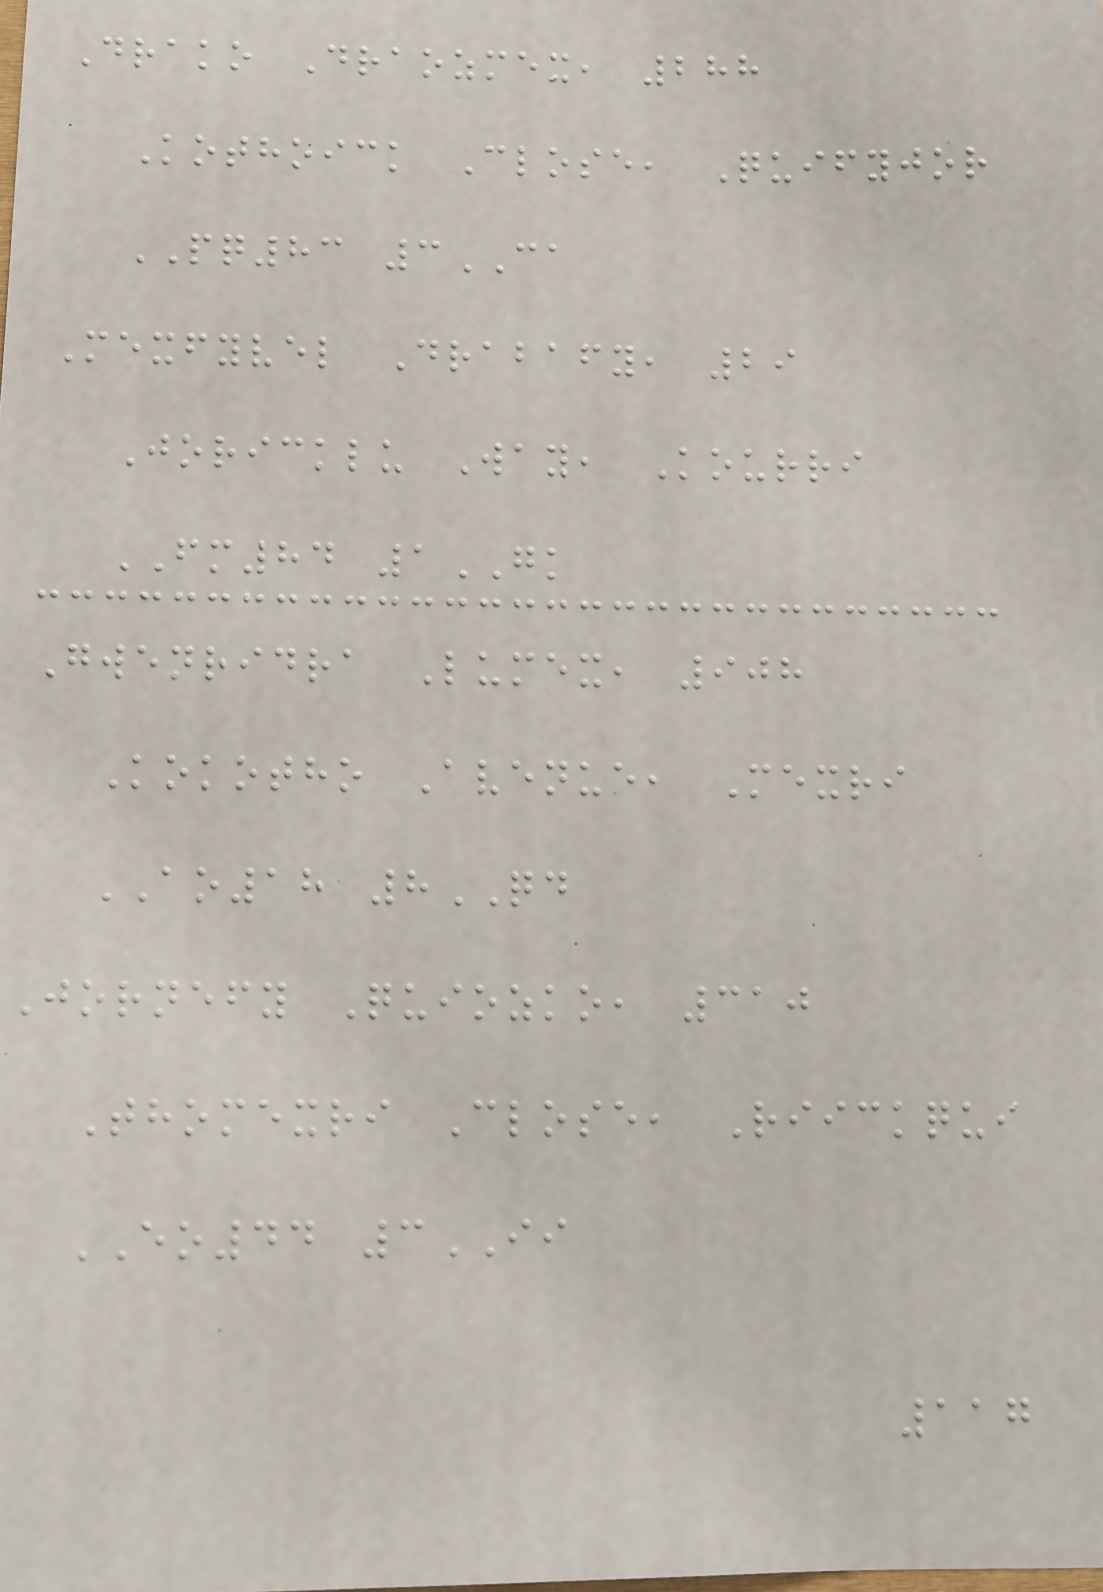Drako Draozmex, 288
Kothoick Close, Quifyjor
PQ83 3CA
Mexfyvel Drabafy, 29
Joricklu Way, Kourri
FM84 1GK
Gwenridra Lumex, 908
Kokotho Avenue, Mexri
AO18 8QD
Jornefy Quiozko, 310
Thomexri Close, Riickqui
EO44 3II
117
